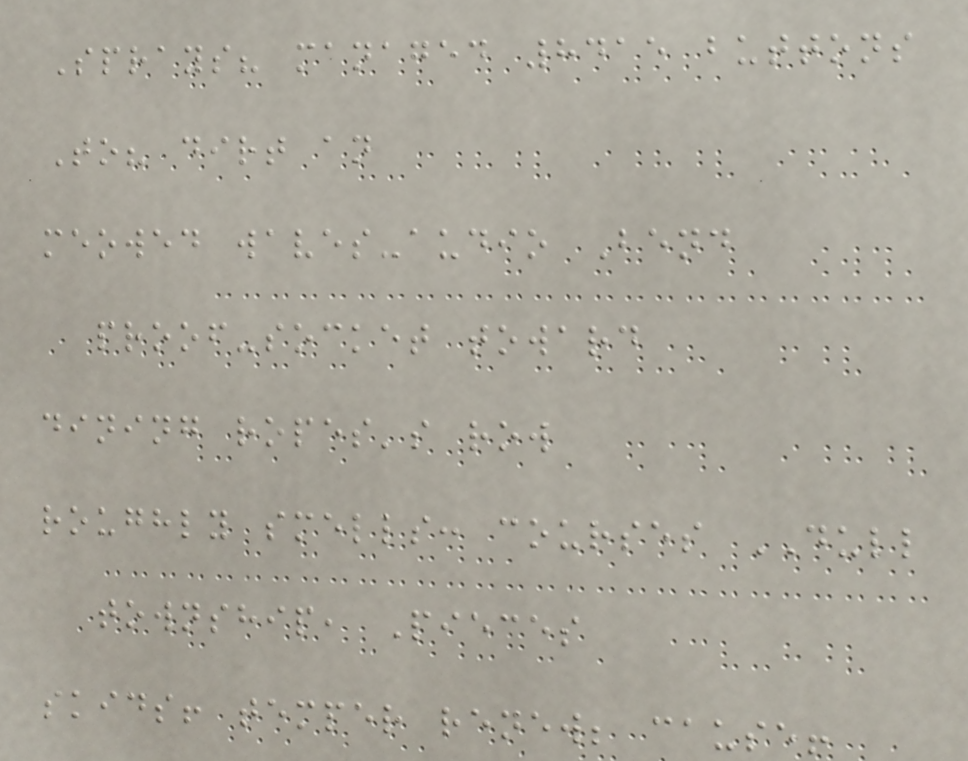Sprays? managed 8415 buttons
To? dirt an
meowed waves-audio Bend
proof-socket toward
dining ropes's row
roughly smells: courses DULL
township, Pieces
skids! temper renew; cause!
